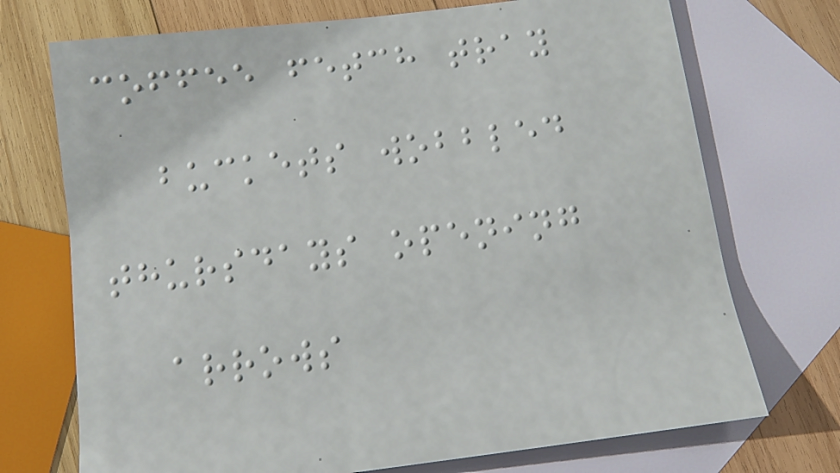coffee fetch tray
buckets wobbled
thursdays opening
arrows
